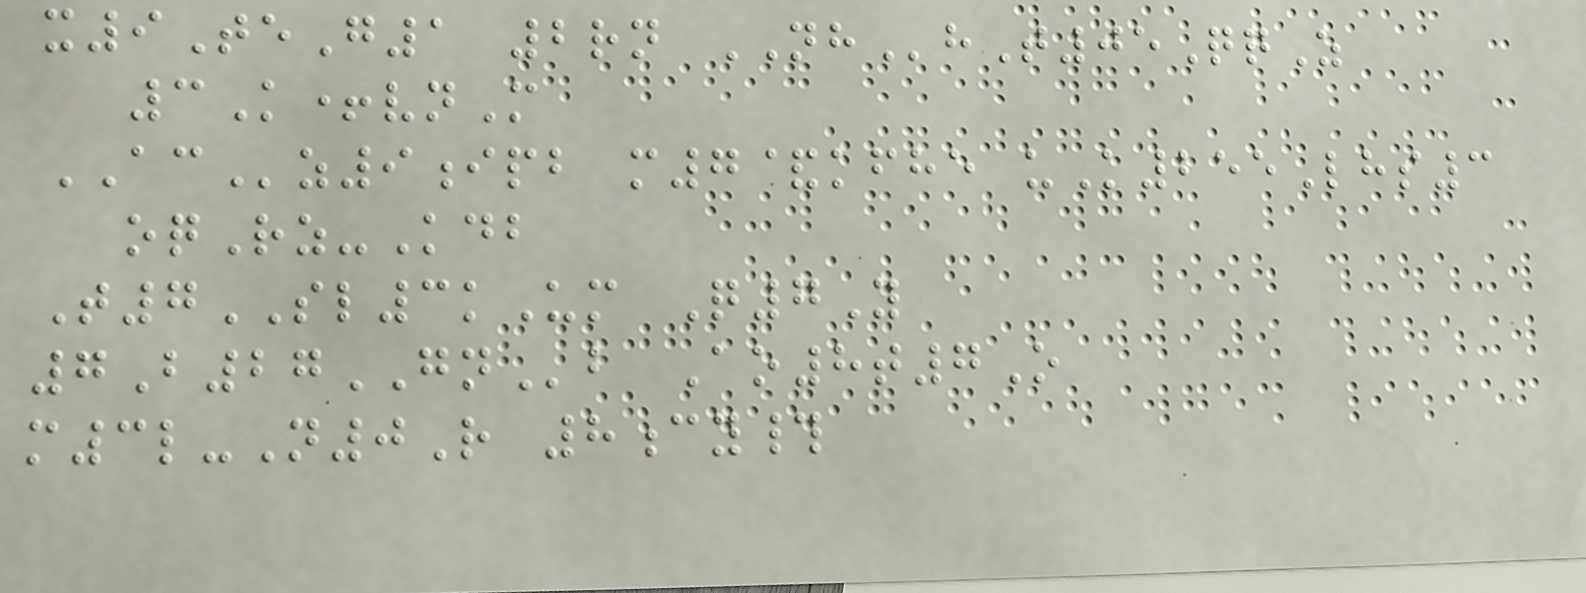x9TeG1 2rn NHhT05QqZ
3K+vnM
ACz9ipb m7&kfhe uK255Lhs3
oqRz-Kdb
T7SL3kUm Q7Y
7B27GNb Ao8t7O
m3l-N0R 8cy#
